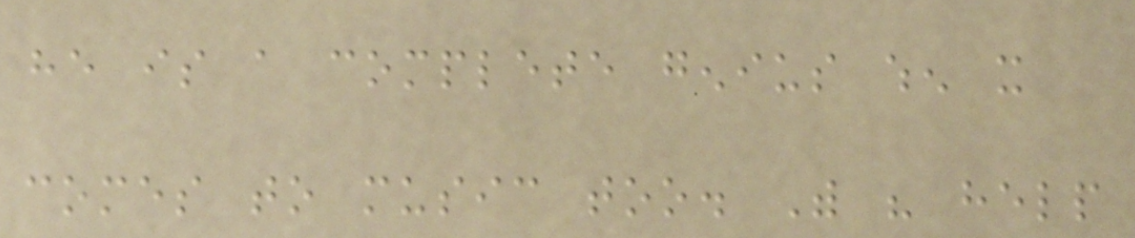he is a complete genius when it
comes to music too. With his help
